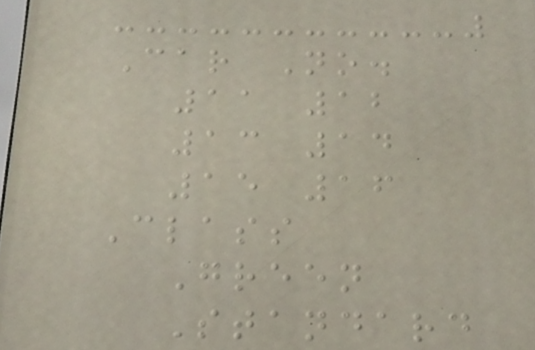Car No.
11 12
13 14
15 16
Class
Green
Standard
